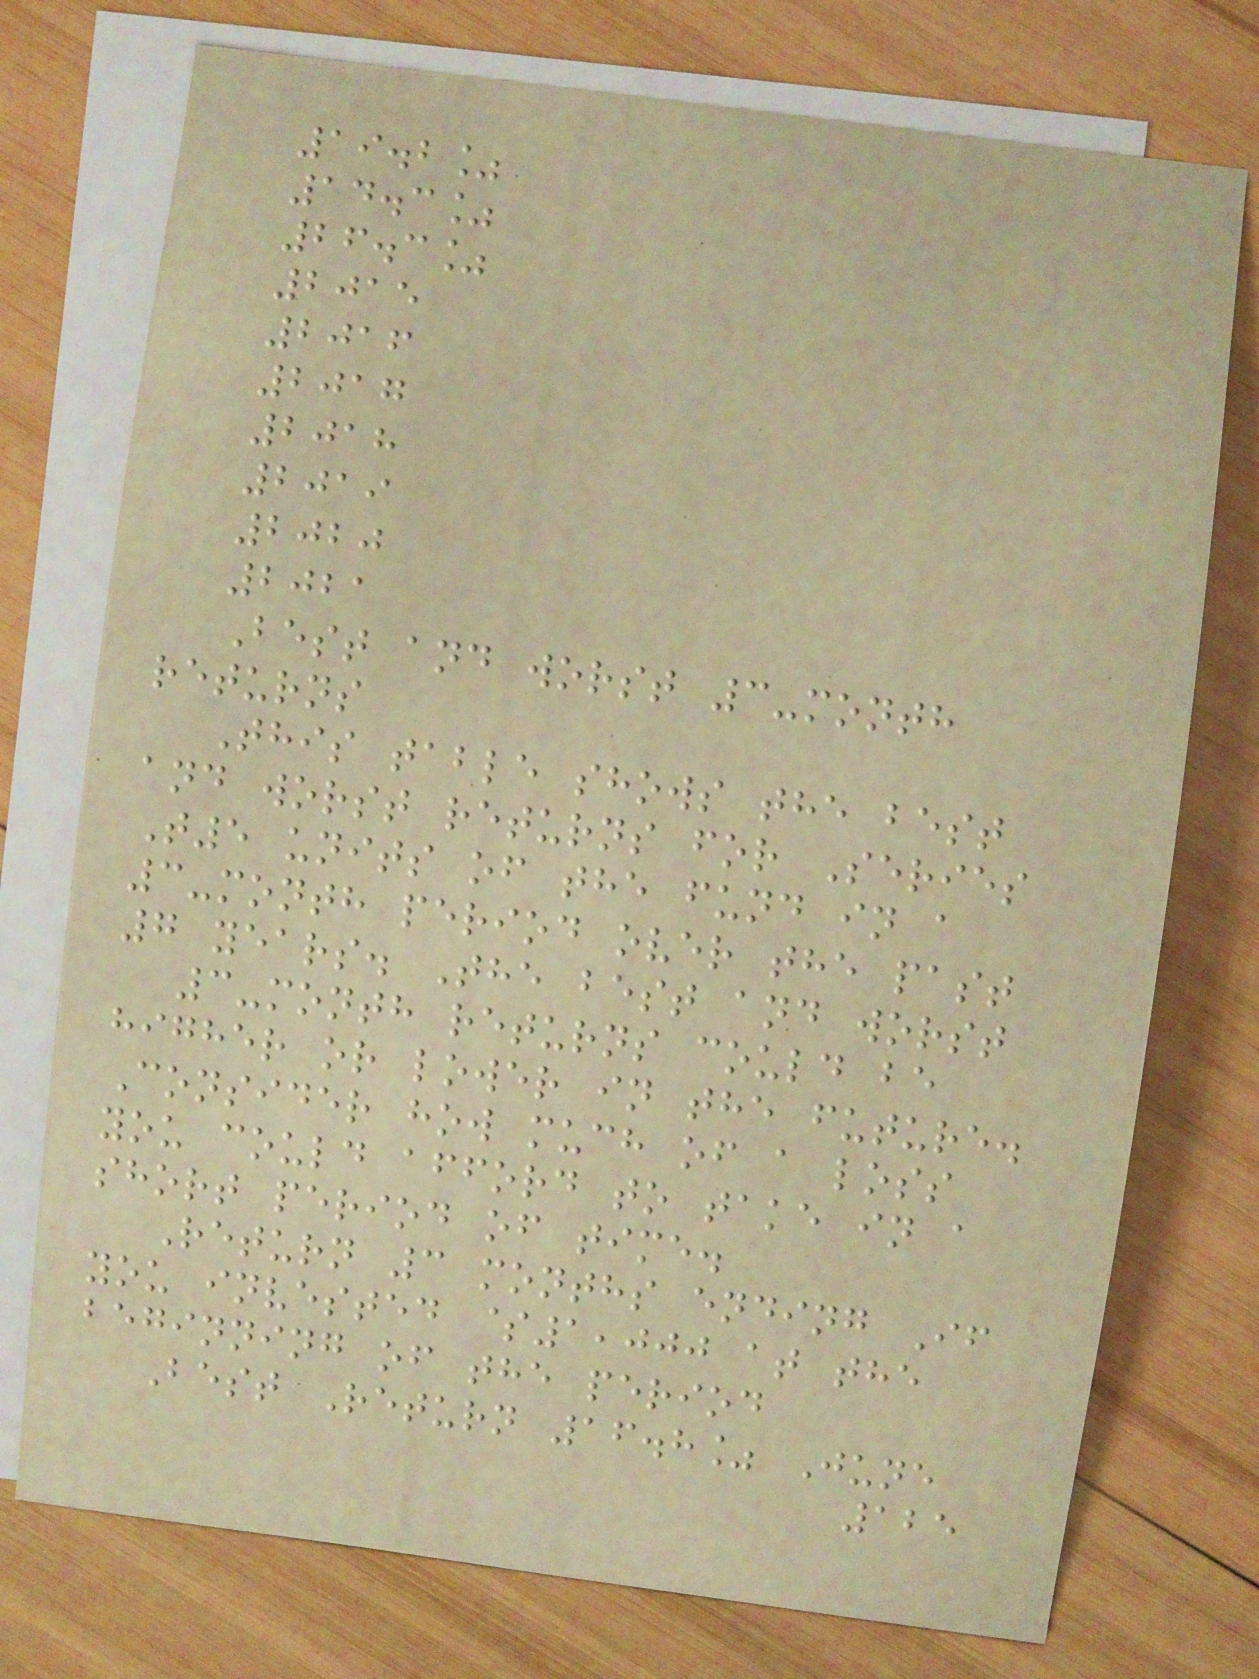19.2%
14.3%
26.3%
2015
2016
2017
2018
2019
2020
2021
Best and worst 3-month
returns
This table shows the best
and worst returns for Series
T5 units of the fund in a
3-month period over the past
7 years. The best and worst
3-month returns could be
higher or lower in the future.
Consider how much of a loss
you could afford to take in a
short period of time.
Return 3 months ending If
you invested $1,000 at the
beginning of the period
Best Return 16.8% June
125
